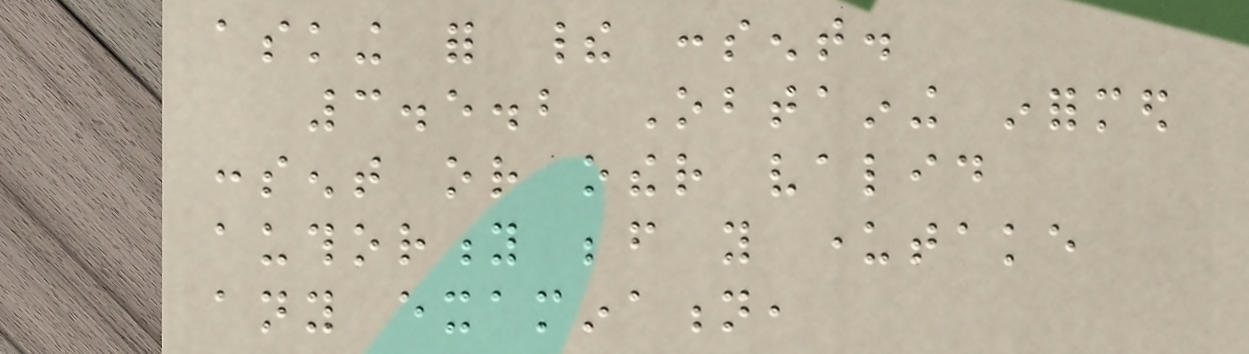asking for their consent.
3.5.2 Obtaining informed
consent or other valid
authority before you undertake
any examination,
